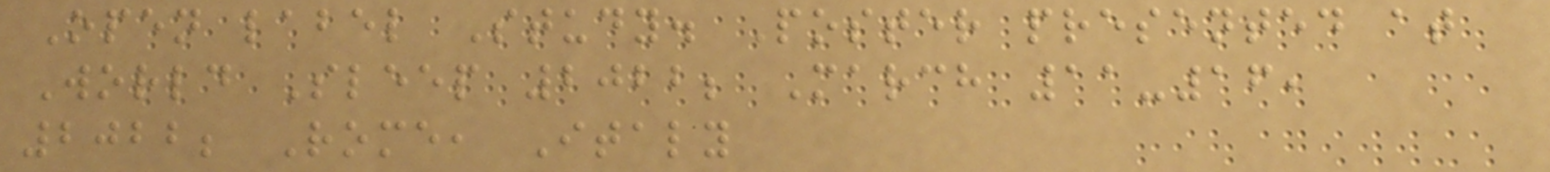Open label Study. Poster presented at
World Sleep 2022; March 11-16,
2022; Rome, Italy
